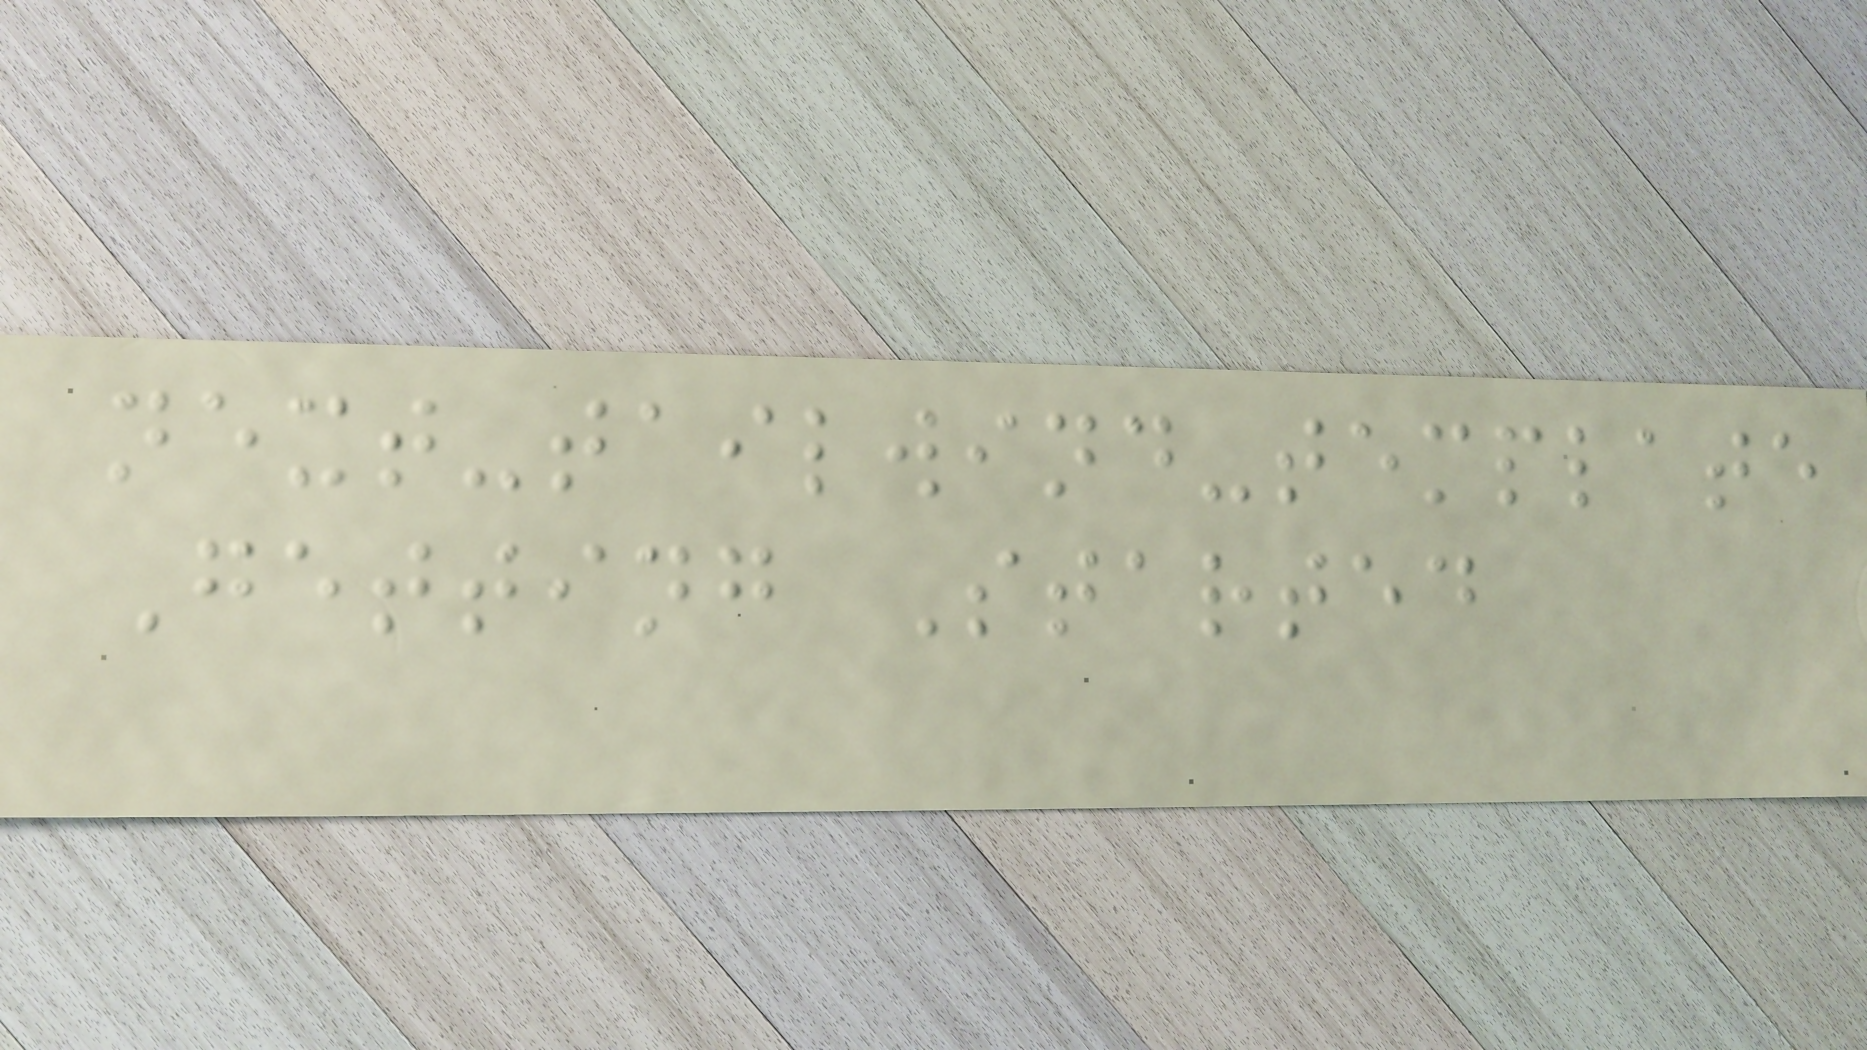next-tailwind-template
Getting Started
